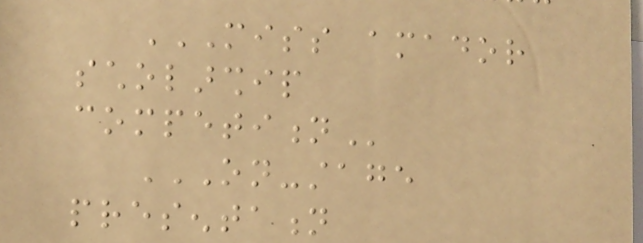MISS AMADOR
SCHOLARSHIP
COMPETITION
ON-STAGE
PRESENTATION
